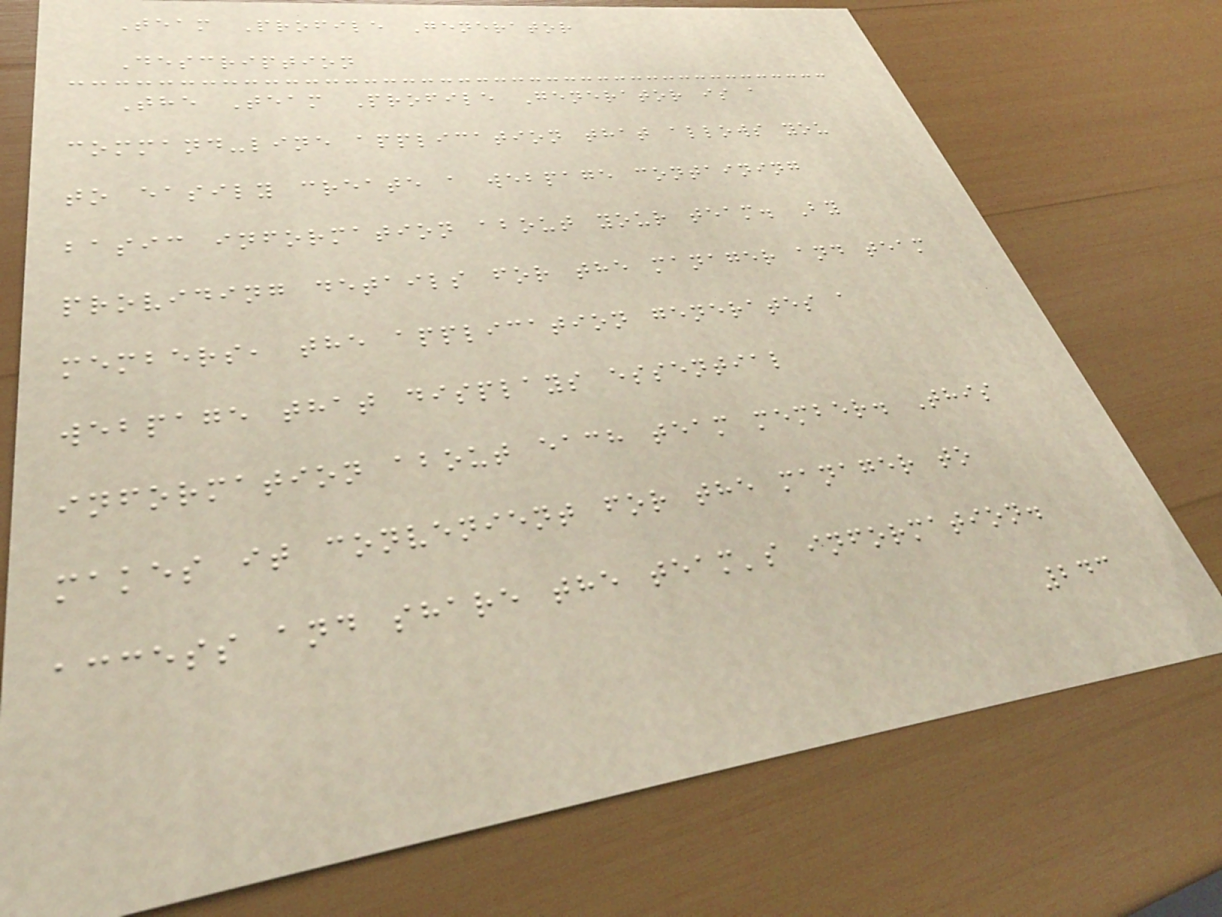Team Profile Generator
Description
The Team Profile Generator is a
command-line application that allows you
to easily create a webpage containing
basic information about your team. By
providing details for the manager and team
members, the application generates a
webpage that displays essential
information about each team member. This
makes it convenient for the manager to
access and share the team's information.
243
